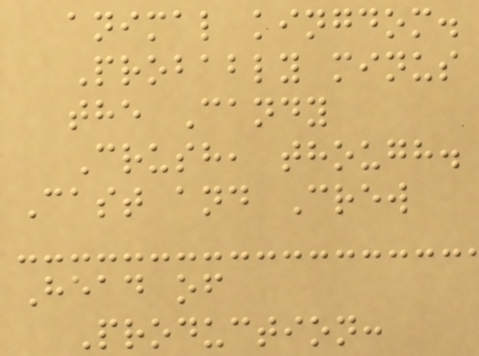animal kingdom.
Probably minus
the Candy
Crush, though.
Cast and Crew
Head of
Production:
